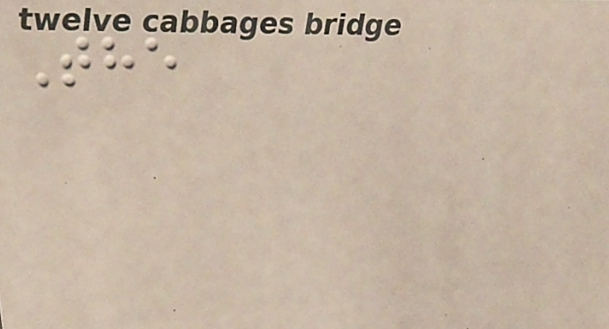The
